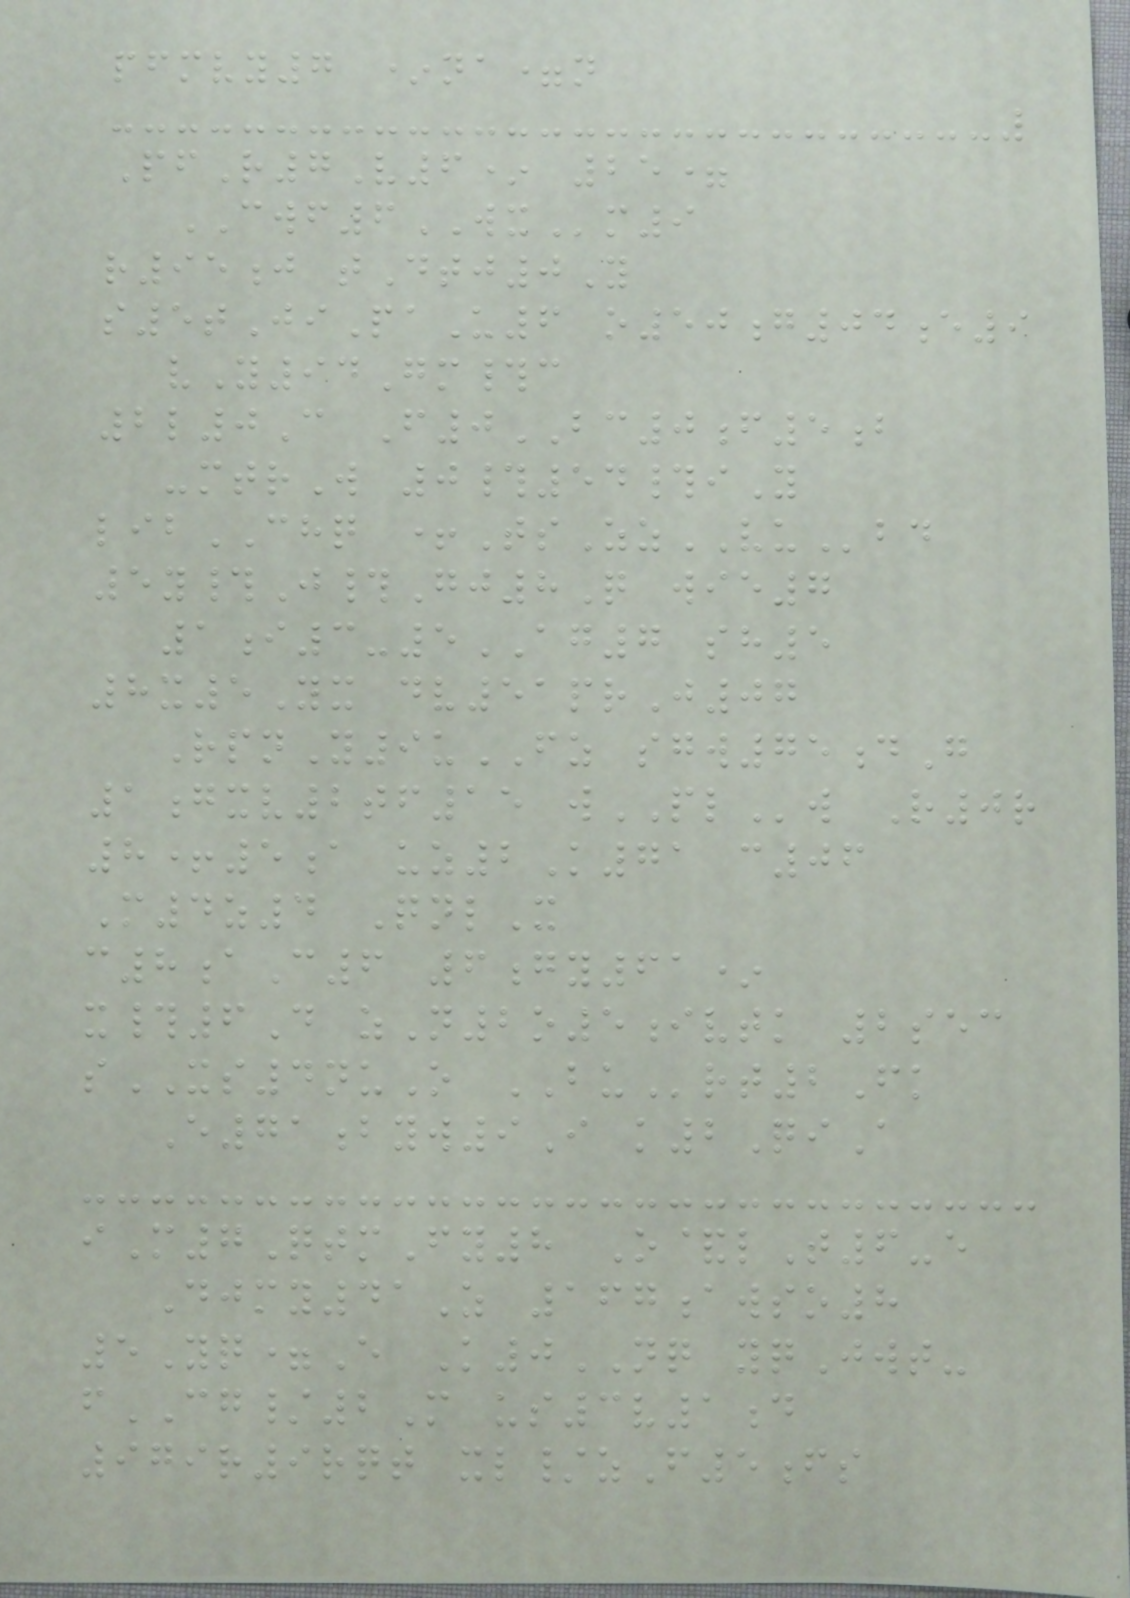pfmvy7 *na=n
PfR7V6* 25=
CWF6WXm9
r95j tDtj0Y
s5tJiPaU6 o50g04e9
vY94Gm#c
2l0C F0BC0f5b
-mtrW 0#54#iY
libCHQ +TsZzVUbd
5y#J#Gj8Q wie7
1i3-5AG7 sh5
8x5Yx dv51prJ07
RpnY9uFZ sgw75dG
1gxv2tf15 wPLw R0r
8+5a uz2K71 c06
M4z4 QnlX
c8aC6 6gy61*
x#6D zN2o5ivtk 2sec
sXS4nuO BUrt2Fk
E71byw9I k2QiA
iM7QtmFy8 O&lT6-e
Djmy41Z 167awso8
5Yq=E K0NQ yqJwt-
fCG/2M us3v1d
979r9rqt xl/zF5fs
